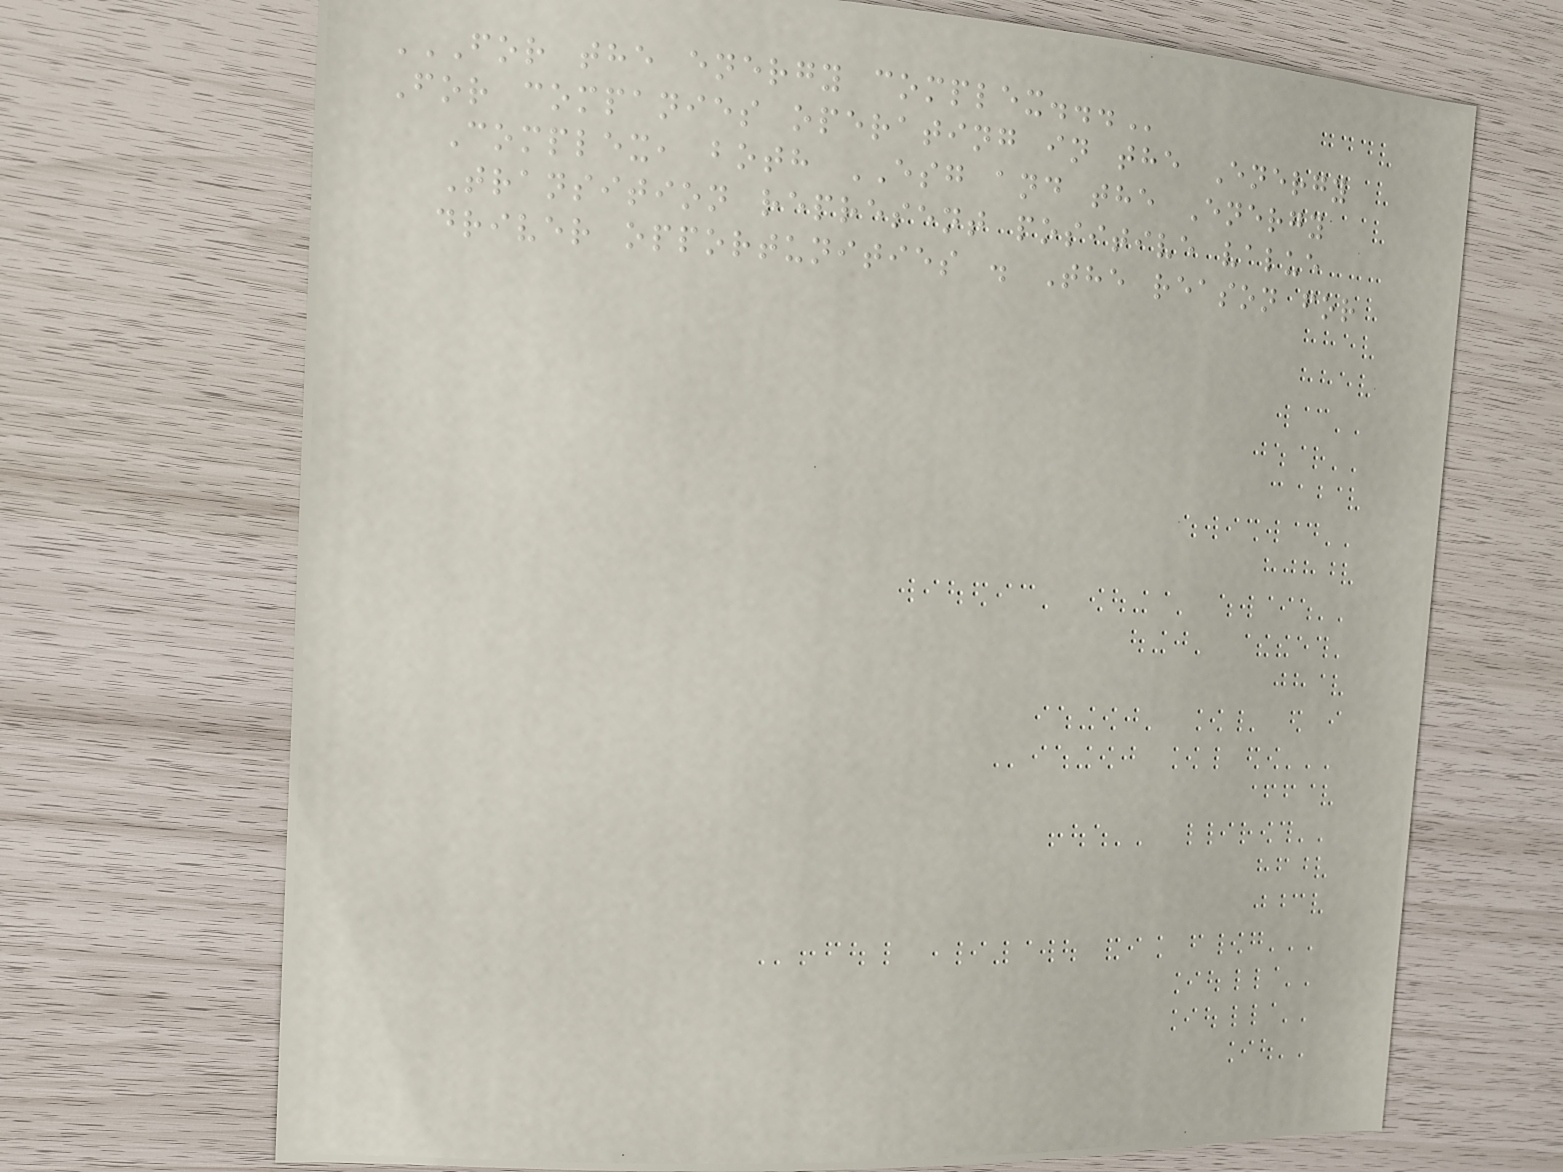FOR THE ENERGY COMPLEX...
For companies operating in the Energy
Complex, both ESG and the Energy
Transition represent positive value
driver opportunities . The reason for
